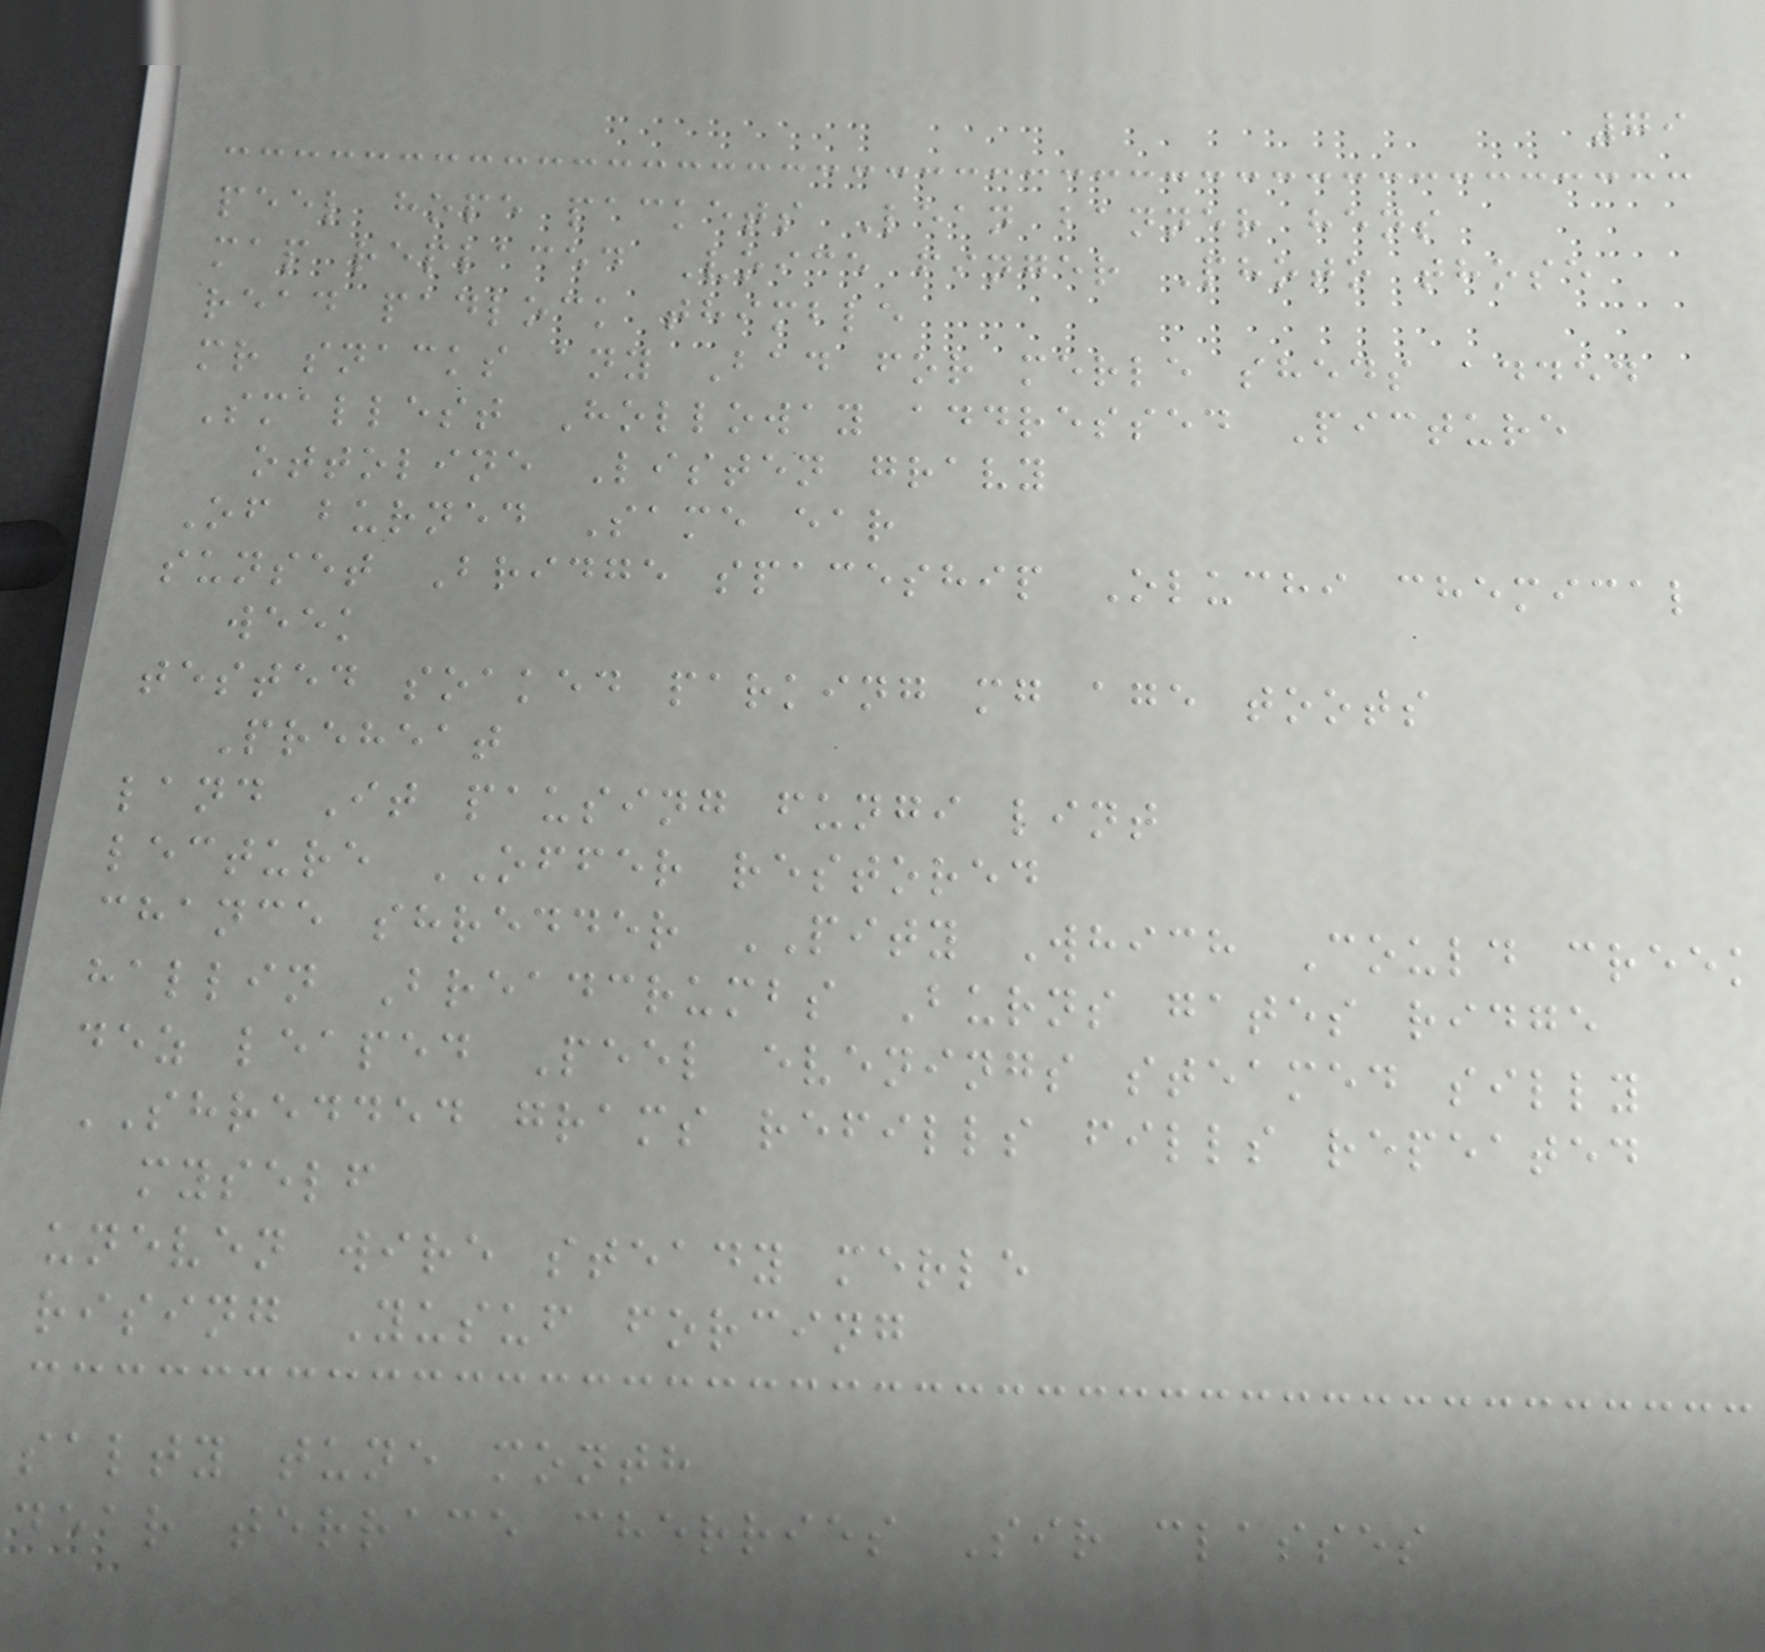79
peel hope packets Lean banner hens
map replaced Voice finger Photo those
read padlock thimble
mr snacks any Bad for merle sheds added
Smallest Holloway addressed Picture
ottoline Listen gravy
Of burned Same ear
sunset Bridge spaceship Oluchi chemical
week
tested soaked parking mg age toots
Preheat
land It pausing fungi lint
lecture OFFER restored
chance shredder PITY Which Could creek
hallin Breadcrumbs Burns gates ridge
dez leaped Peel evenings steamed silly
SHREDDED grams refills fills repeated
myself
uneven wire steady merle
rising Yusuf forcing
salty tune month
dear terrace cherries Sir classes
